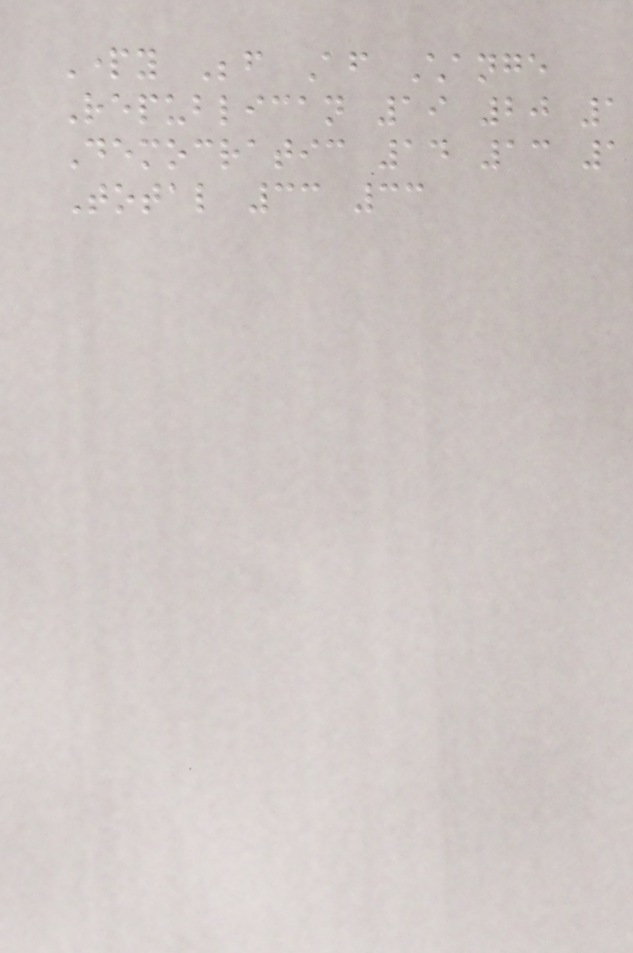Party Before After Change
Republican 19 20 1
Democratic 14 13 1
Total 33 33
